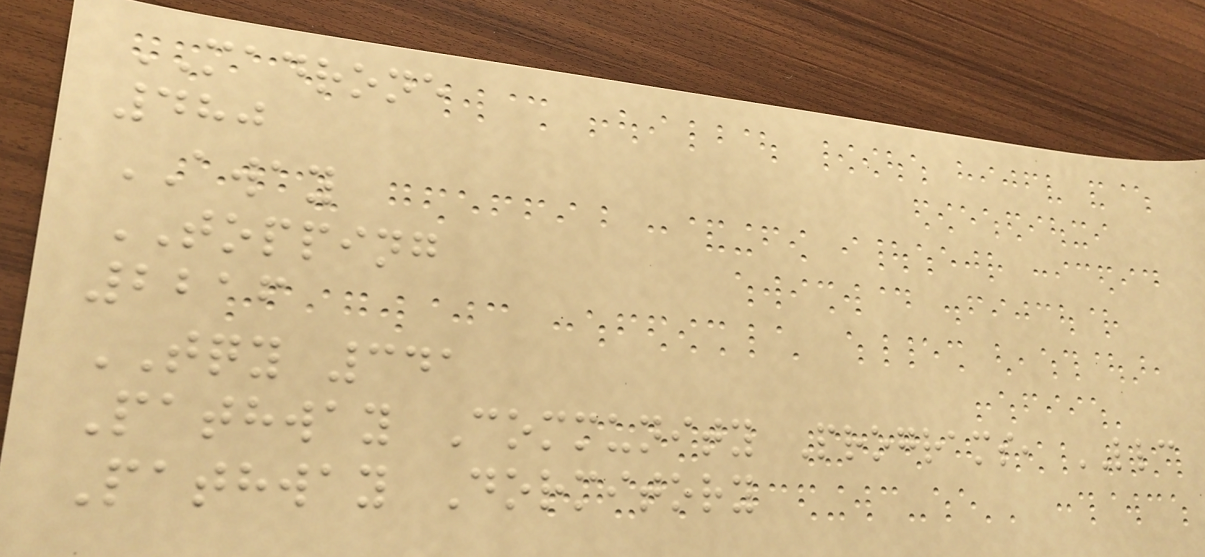MADRONE
480
AWAY
TOPPING
2216
TQY 341
Pathway Community Programs, LLC
Pathway Dormitory
